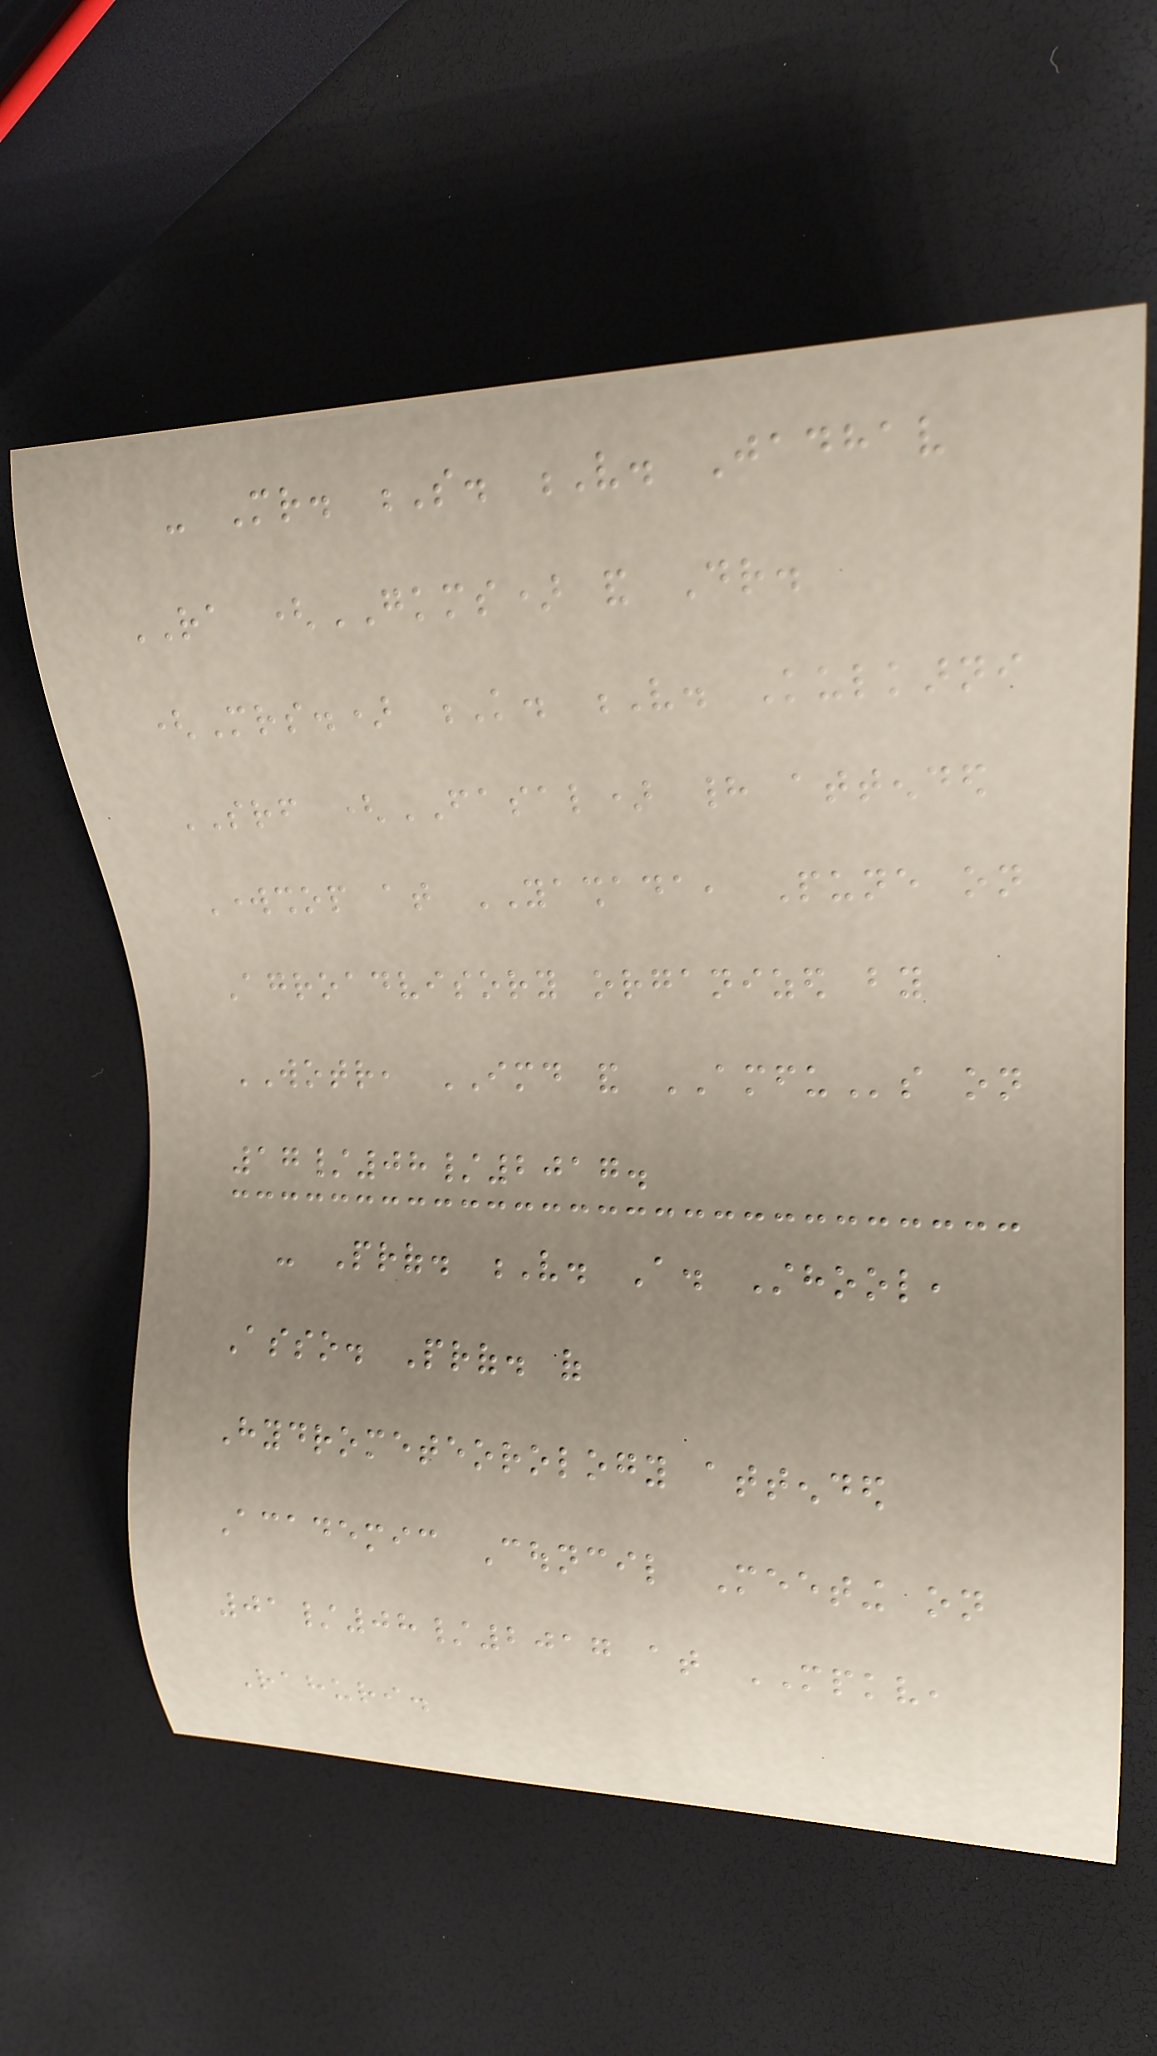- Mr. S. V. Jadhav
RA (GKMS) and Dr.
(Mrs.) K. V. Kulkarni
SRF (FASAL) had attended
Workshop at YASHADA, Pune on
Agroadvisory organized by
WOTR, IMD and AMFUs on
17/08/2017.
- Prof. V. A. Sthool,
Asso. Prof. of
Hydrometeorology attended
Academic Council Meeting on
01/08/2017 at MPKV,
Rahuri.
